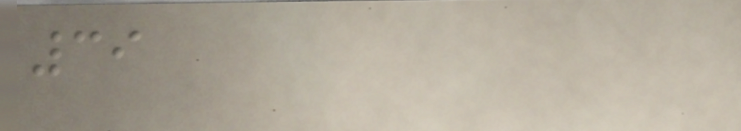39
